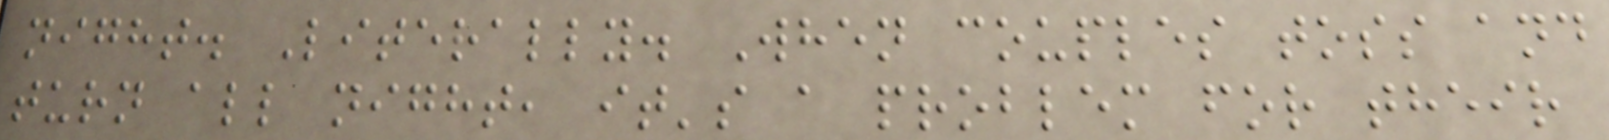night. Literally. When couples toss and
turn all night, it's a problem for their
